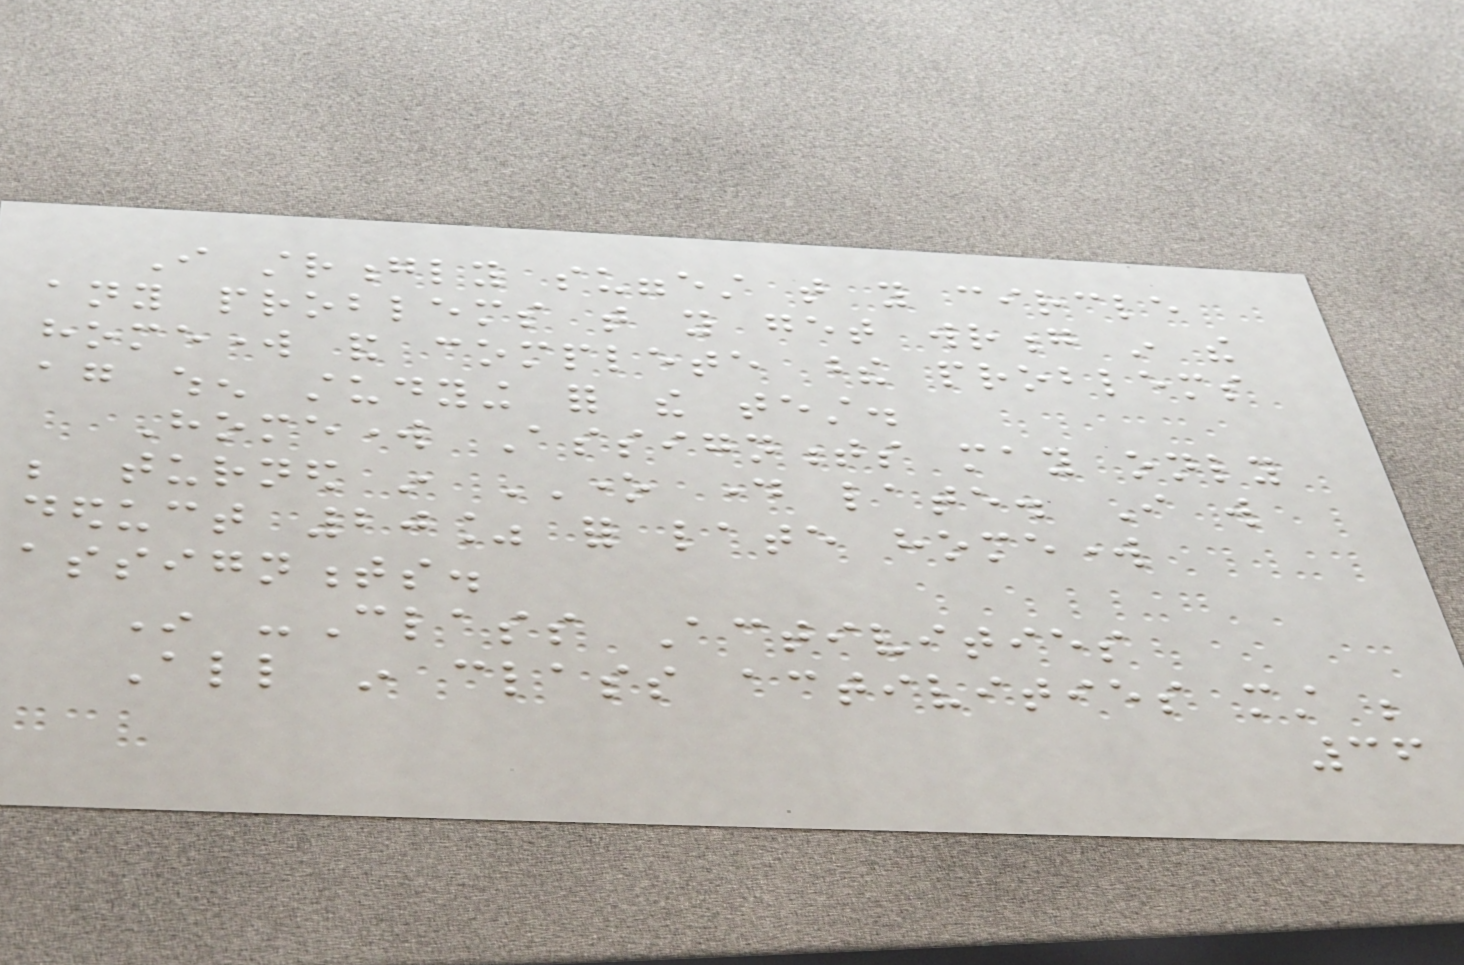I strongly suggest that you circle
any problems that you get wrong in the
homework and complete these problems
again when studying for the test.
Homework Assignments may only
be turned in ONE day late. I will
deduct 20% for late homework
assignments.
In -Class Activities
All in class activities must be
36
